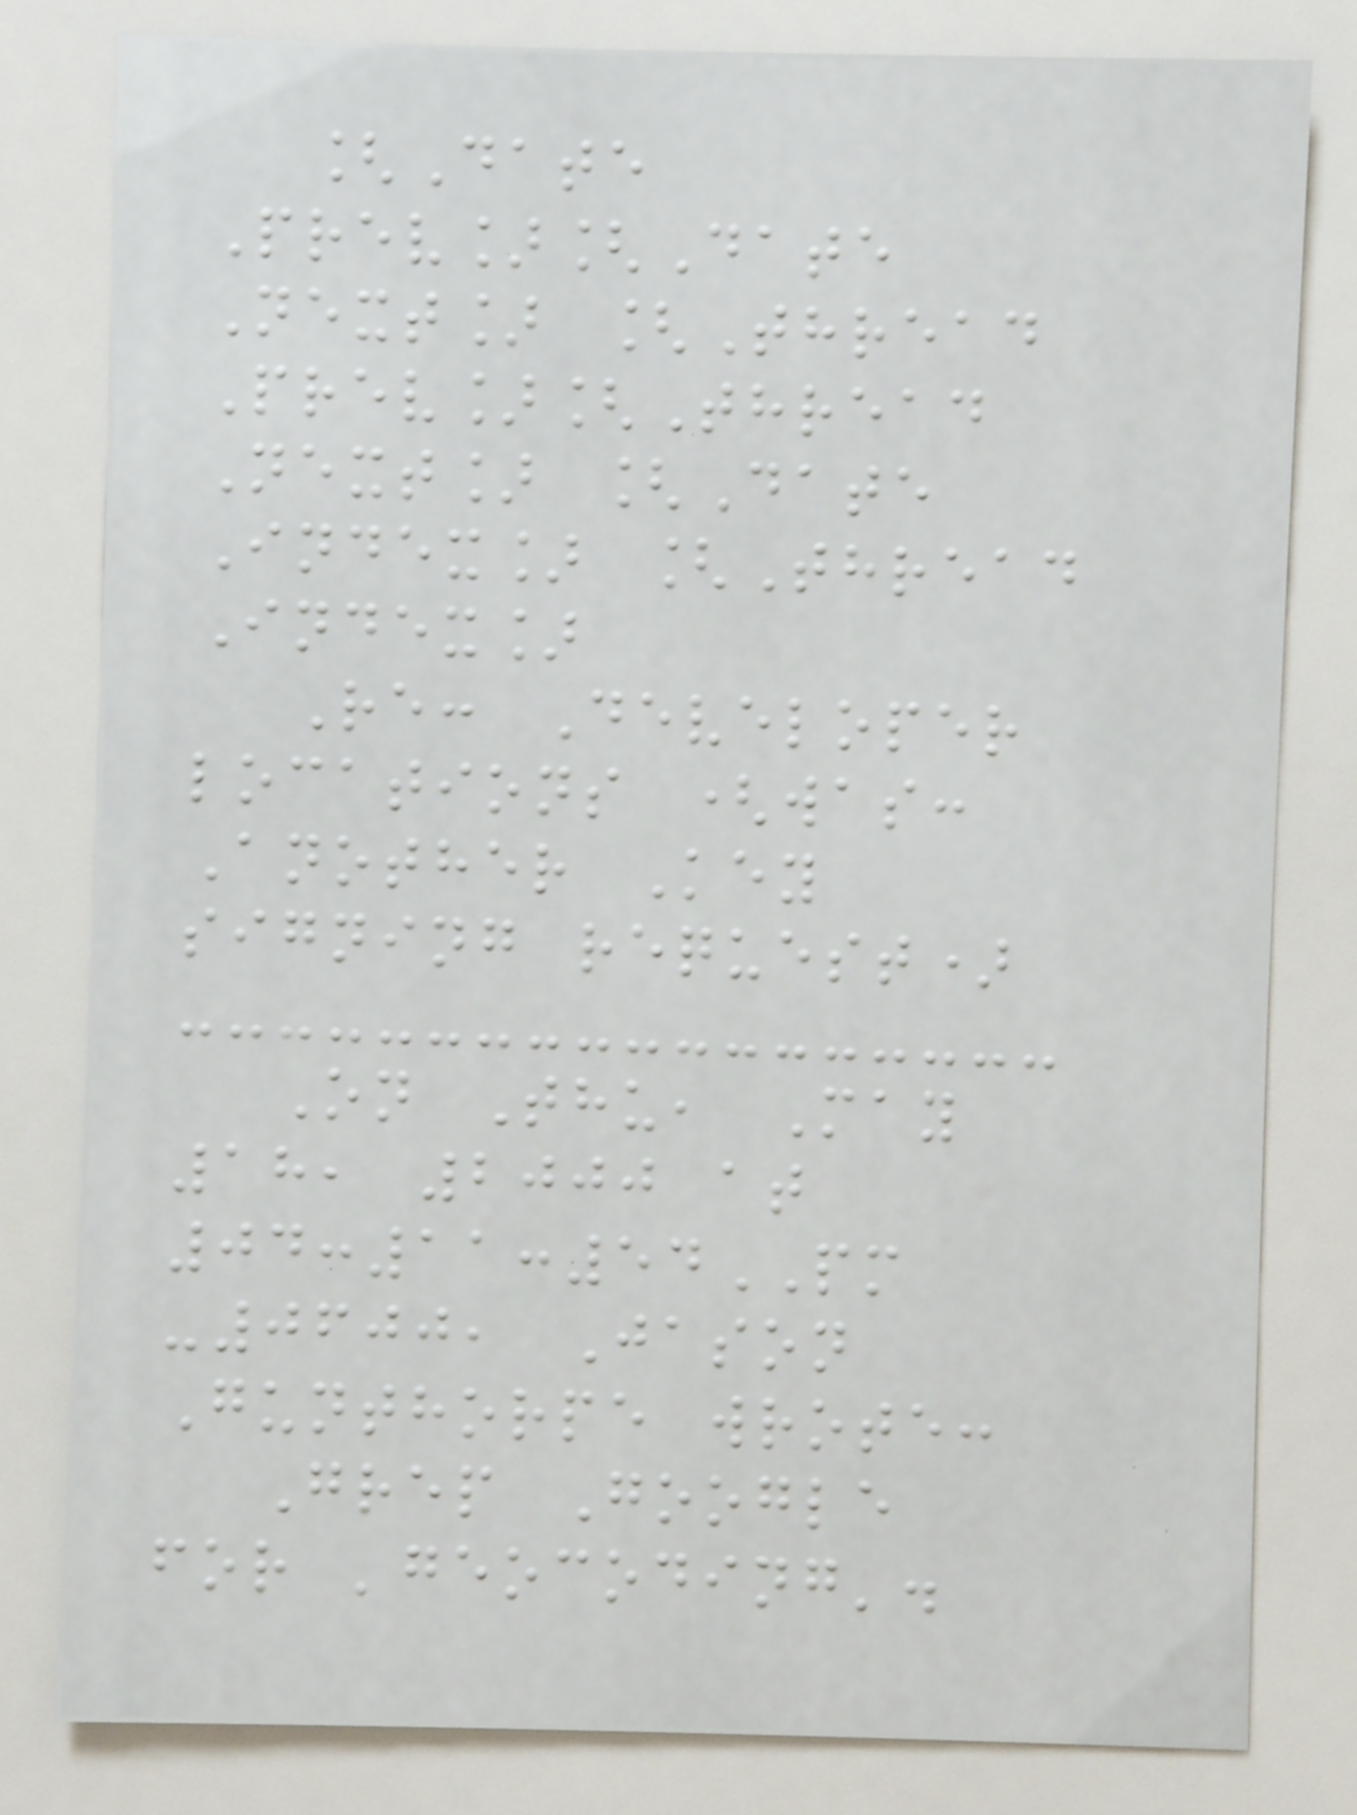[Date
Prev][Date
Next] [Thread
Prev][Thread
Next] [Date
Index] [Thread
Index]
Re: Developer
locations (was:
Another Key
signing request)
On Thu, May
18, 2000 at
04:11:54PM
-0600, Jason
Gunthorpe wrote:
Grep Google
for 'geocoding'.
